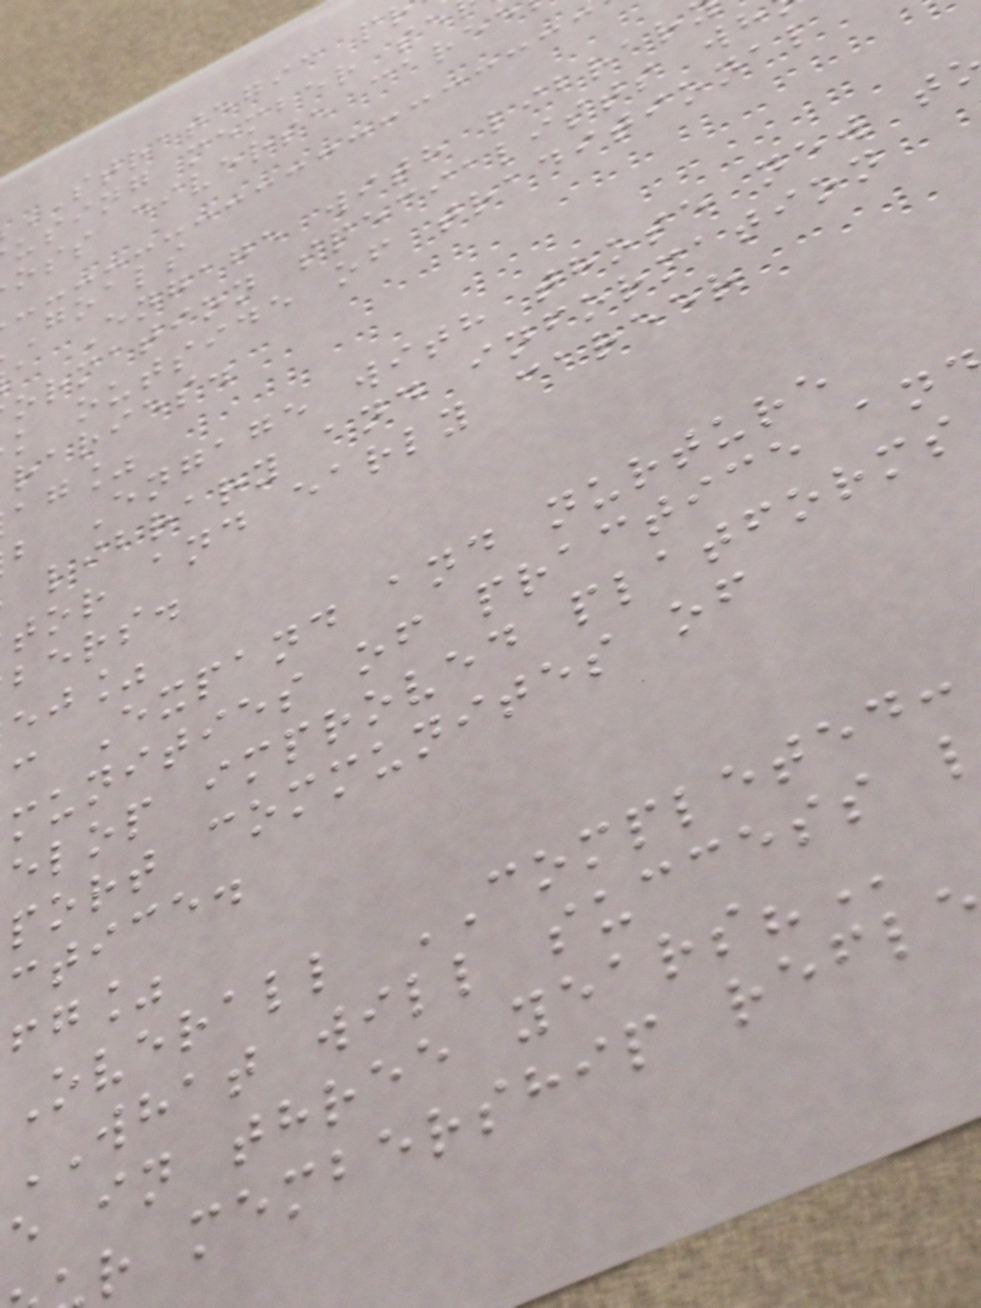STRATEGIC
using member
oss diverse
goals
a Engage with librar
ormation specialists wh
k outside of traditional
raries.
ag%
b Engage with those new t
library and information
tor and early career
bers.
ej%
c Expand and nurture
munities of practice an
elop improved platforms
port communites of
ctice.
fg%
overall COMPLETED:
WHAT will success
e in three
r membership refl
